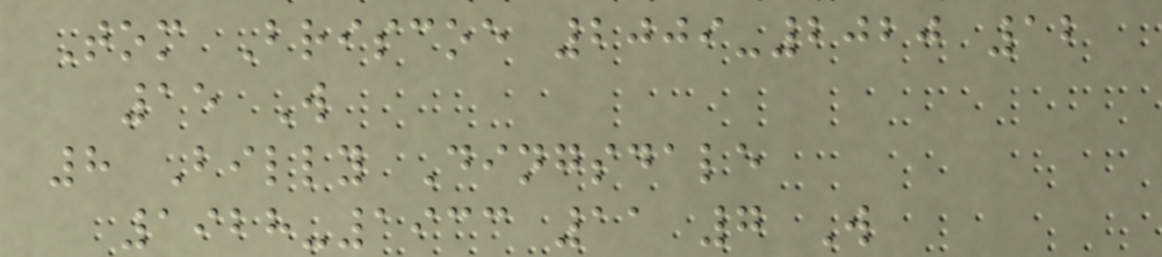Tom Briscoe 2009-2020 12
15 W
8 Billy Dingsdale
1928-1933 11 7 W
